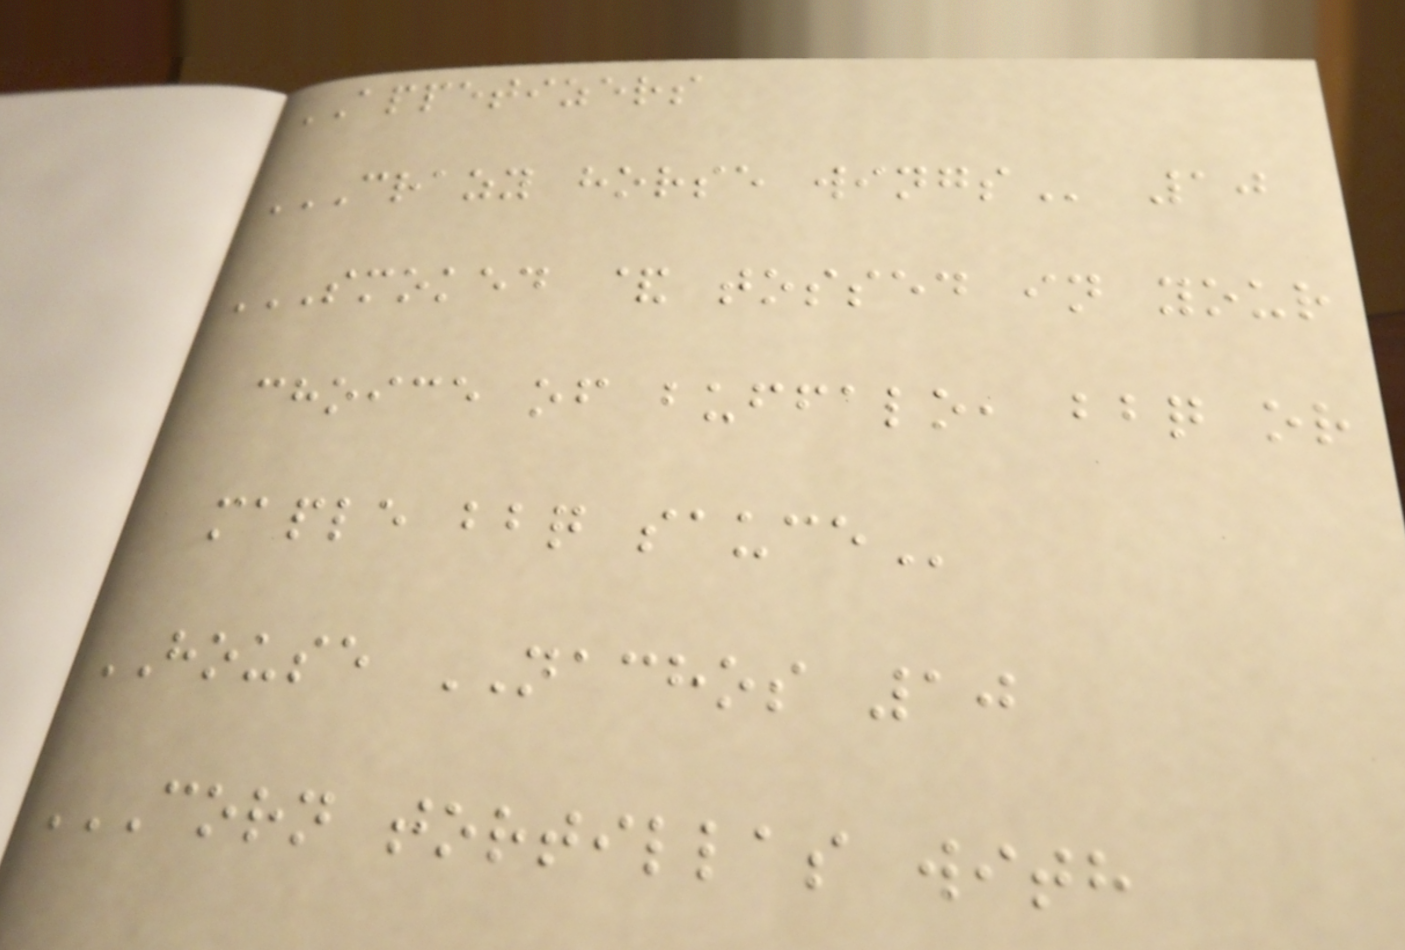APPETIZERS
CRAZY HORSE WINGS 10
SMOKED & TOSSED IN YOUR
CHOICE OF BUFFALO, BBQ OR
MAPLE BBQ SAUCE
HOUSE NACHOS 10
CORN TORTILLAS WITH
